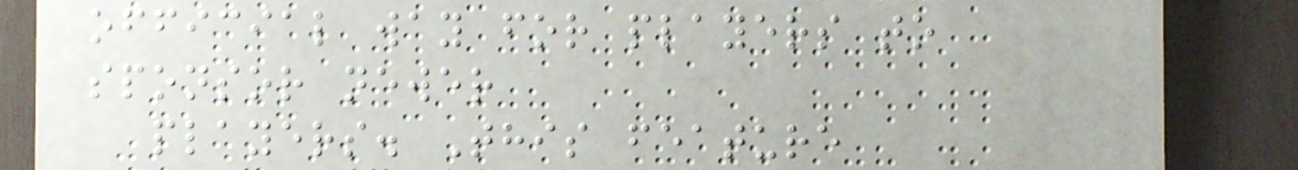official way for players to
sponsor newer
players. This feature
